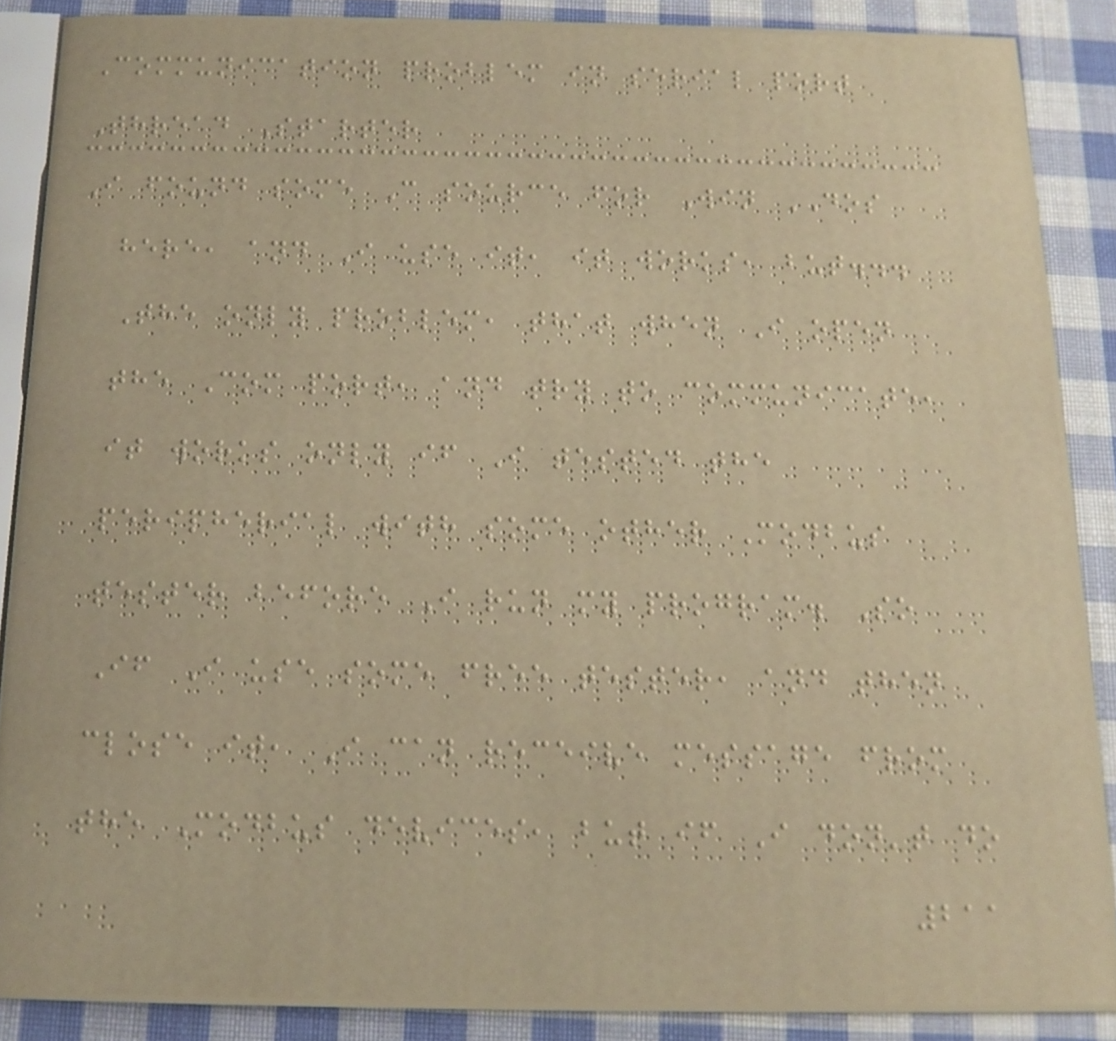Communication problem in serial port
Thread Starter
I found some C source for Win DOS
here, and I use it, it works, but...
The only problem, that when I open
the Com port, and try to communicate,
it works only if I tested the
peripherial with some other Modbus
tester before I run my program. So
If I use some free tester, and then
close it, I can receive message from
the Modbus devices, but if I don't do
211
